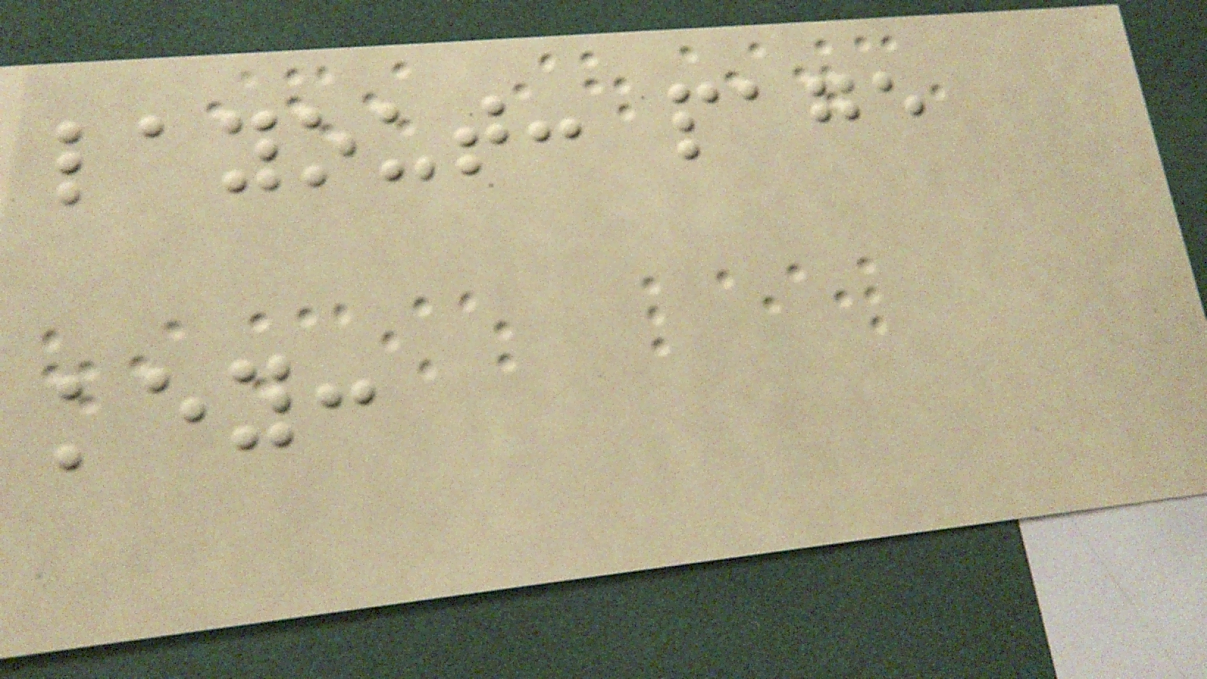layout: page
key:
